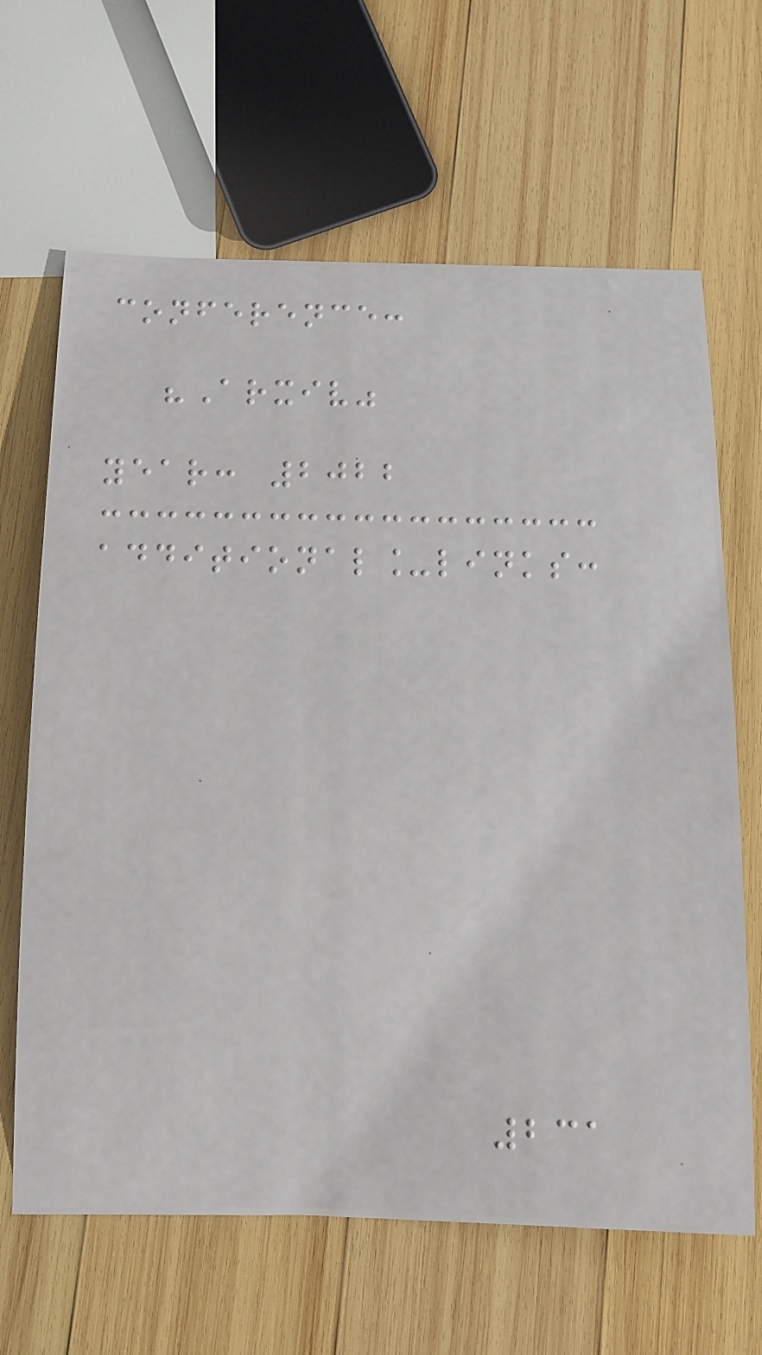conference:
"Arxiv"
year: 2022
additional_links:
231
